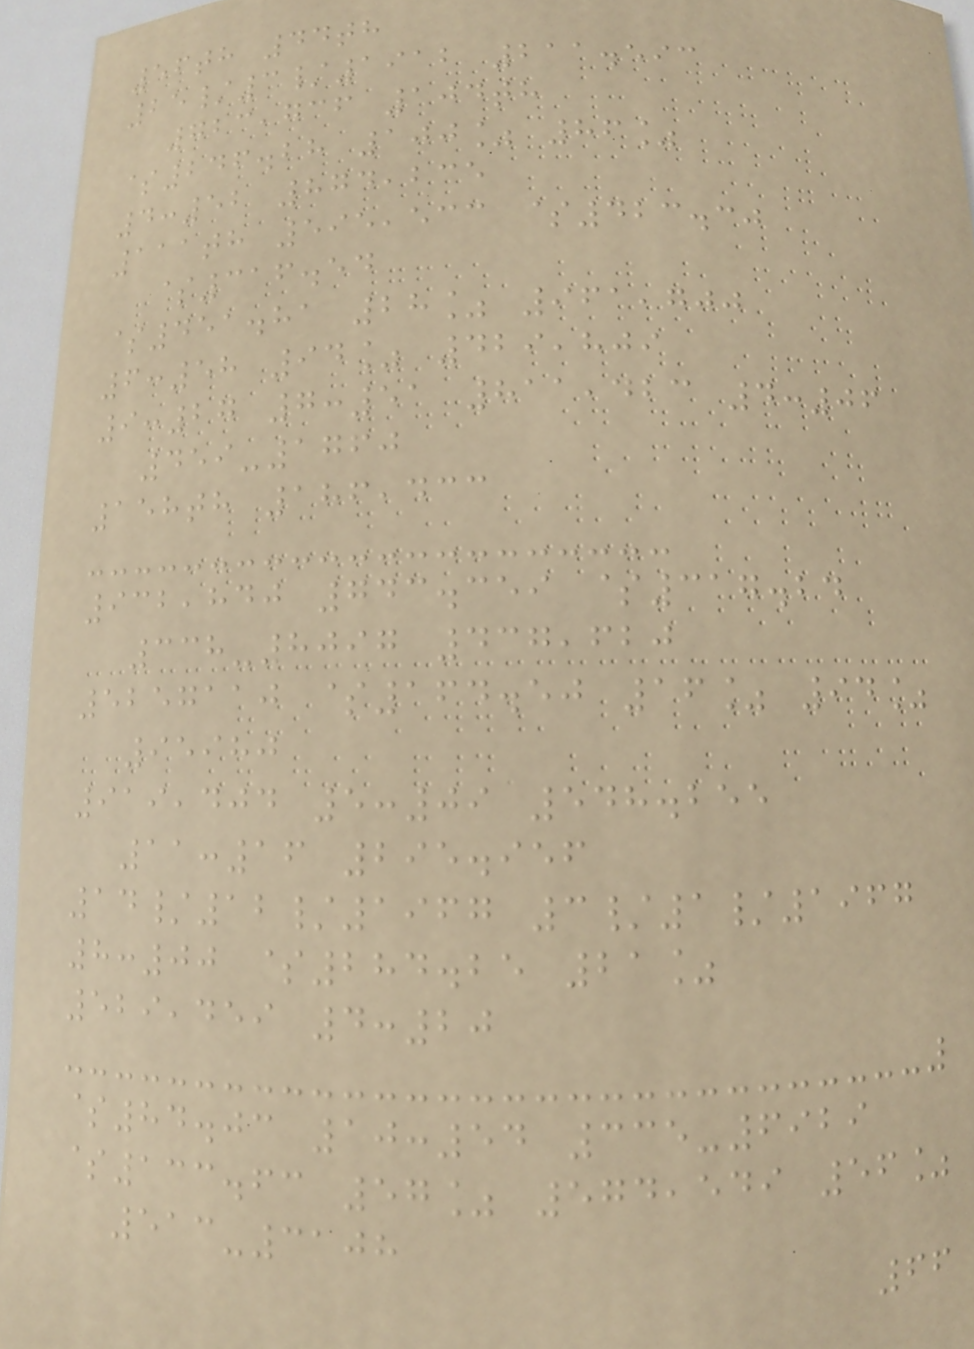56th 44th
25/3/1912 211.593
723,736 104th
$246.28 100% 86%
4:52 874,235
111th 595,533 $423.30
$316.54
$451.81 28% 961,700
6:58 94% 429,809
9:27 7:51 811,423 4:06
459-1760
158th 186,433
932,840 743.359 $317.24
338-8097 437,620
5257110 $164.50 16% 94%
95980
919,404 5:09 548.255
11:16 295.956
14/12/1967 3/1/1967
8:00 $284.25 21%
529,459 4:20
$84.03 10:54 335-6929
$133.63 57% 574,549 56%
513-3108
66
